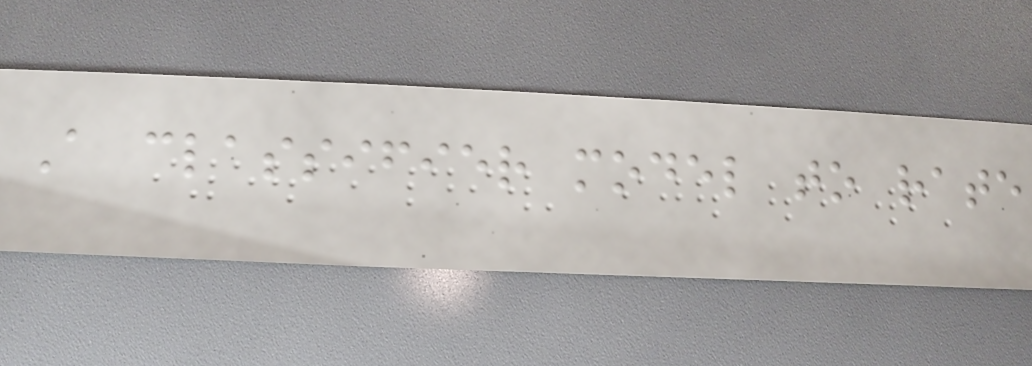A classifier model to rate
